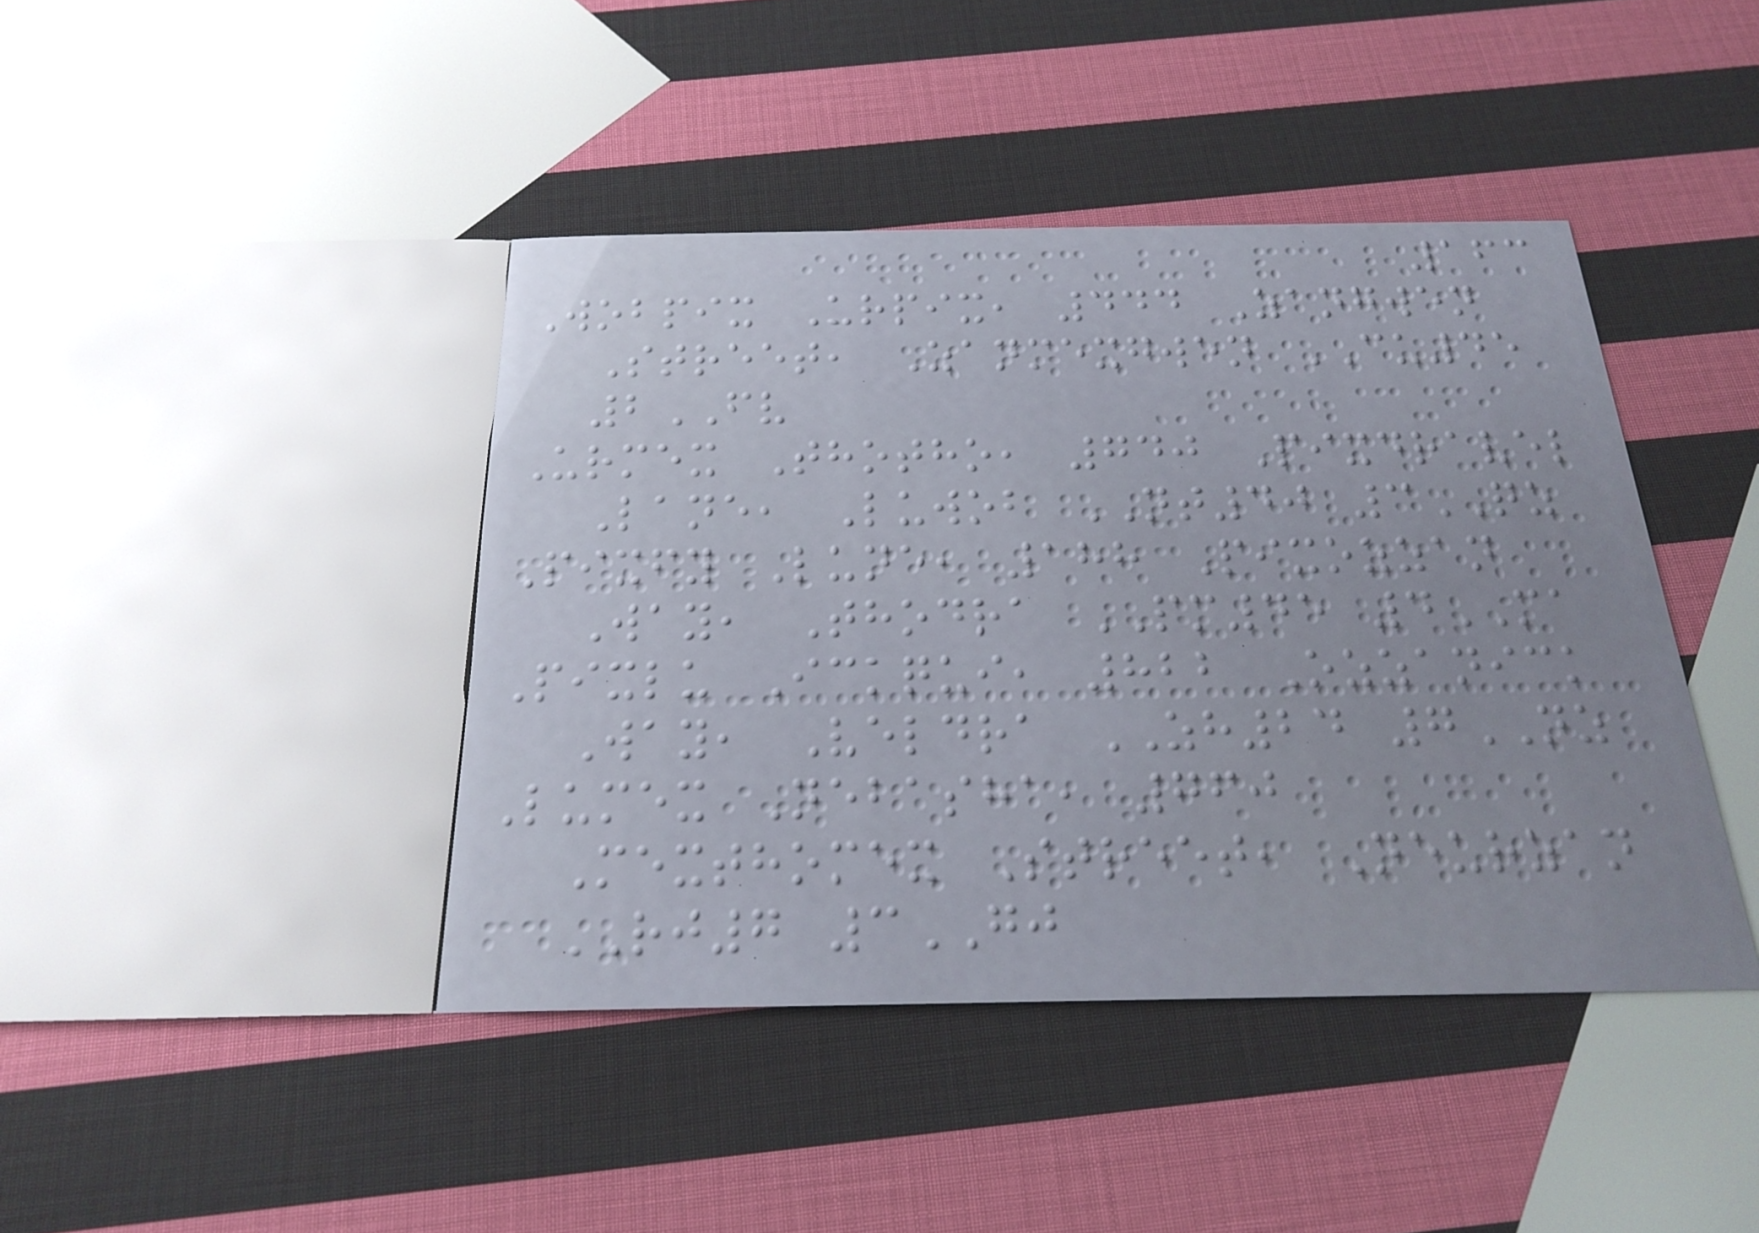163
Wobpix Urpix, 444 Zangwen
Street, Zanmexgwen CU45
2FV
Urmex Thotho, 740 Pixdravel
Lane, Luwob NT40 3QZ
Pixfy Lune, 188 Pixozzan
Way, Thodra PM45 4MA
Pixlu Ickqui, 822 Ozzanick
Way, Veldra ZH24 7NZ
Lumex Nebasha, 760
Mexthomex Street, Neurzan
RJ7 3GJ
